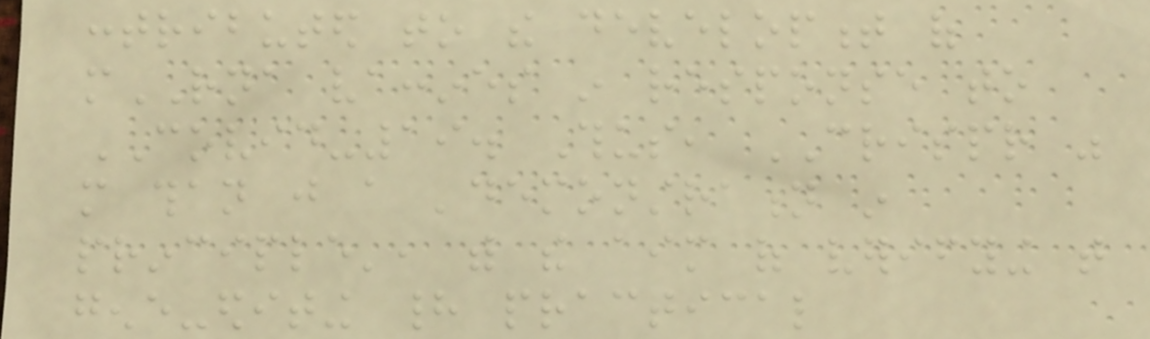contributed to the development of
mRNA vaccines in response to
COVID-19. Thus, CRISPR was
more than just a 'demonstration in
principle', with the aim of verifying that
gene-editing had practical
